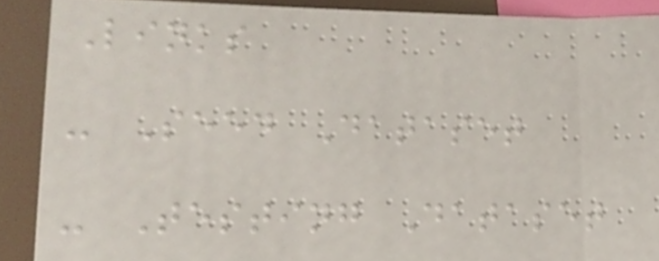Links
- Seed Dataset
- Testing Dataset
